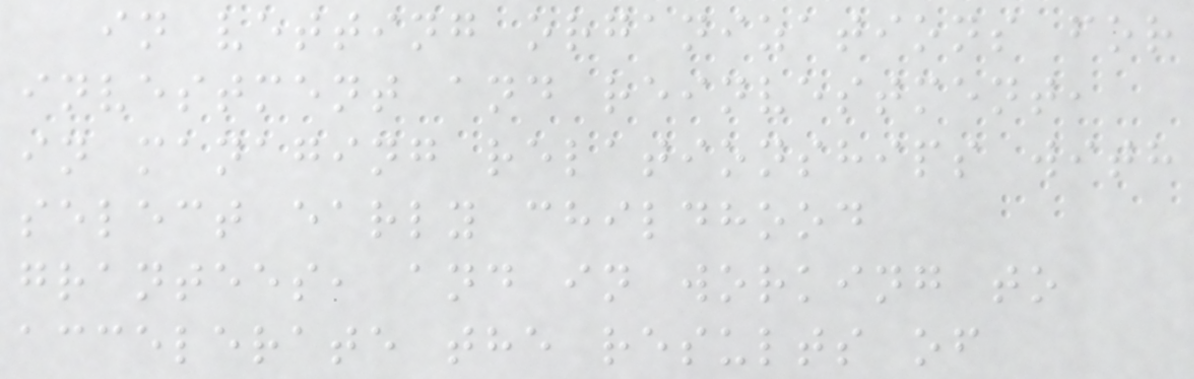in vetting organizations for
investment and reinvestment,
in managing relationships with
select early childhood
grantees, and in working to
accelerate the results of
